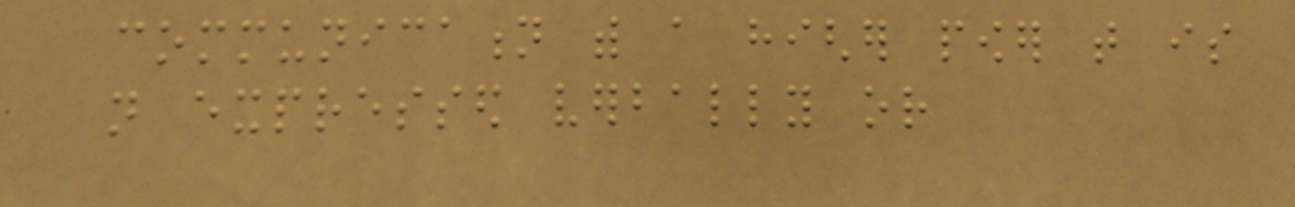communication with a higher power that is
not expressed verbally or
